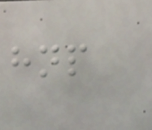hnp
